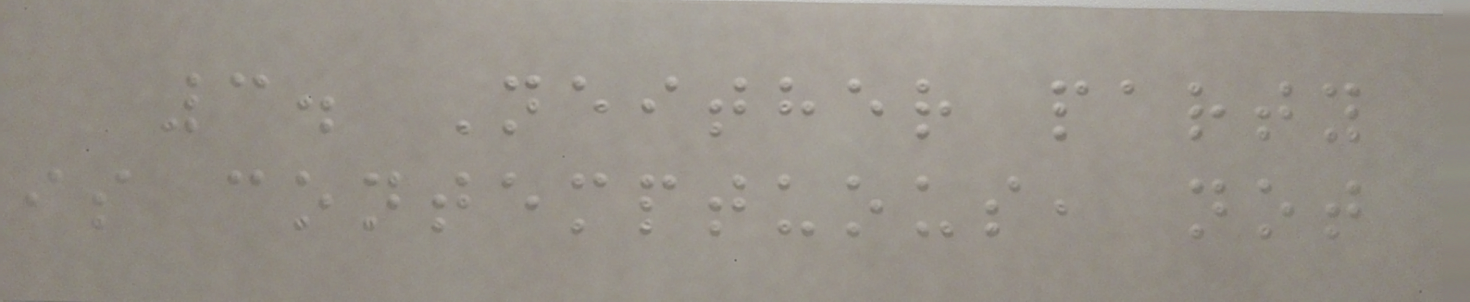3. Neither party
is contemptuous, not
